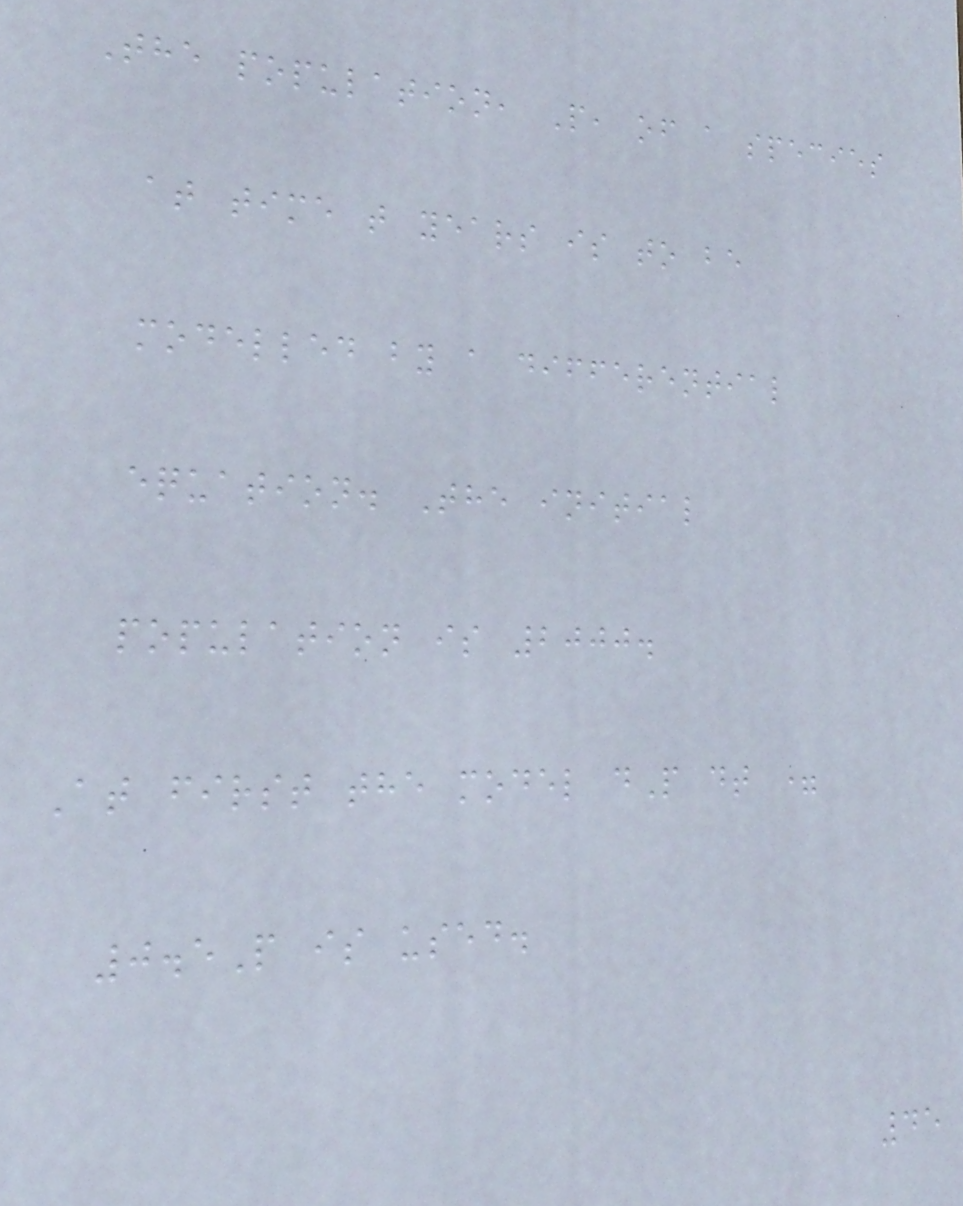The population, P, of a species
at time t years is to be
modelled by a differential
equation. The initial
population is 2000.
At first the model dP dt =
0.5P is used.
45
